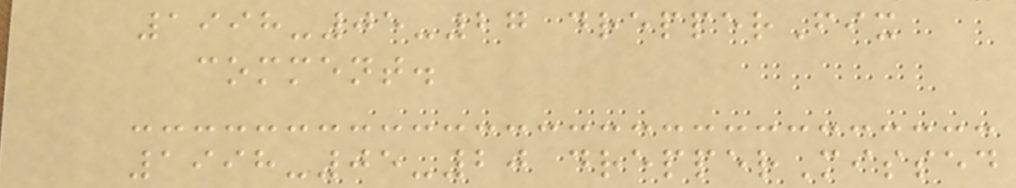1998-05-27 drepperFix
comment.
1998-05-20 drepperMissed
